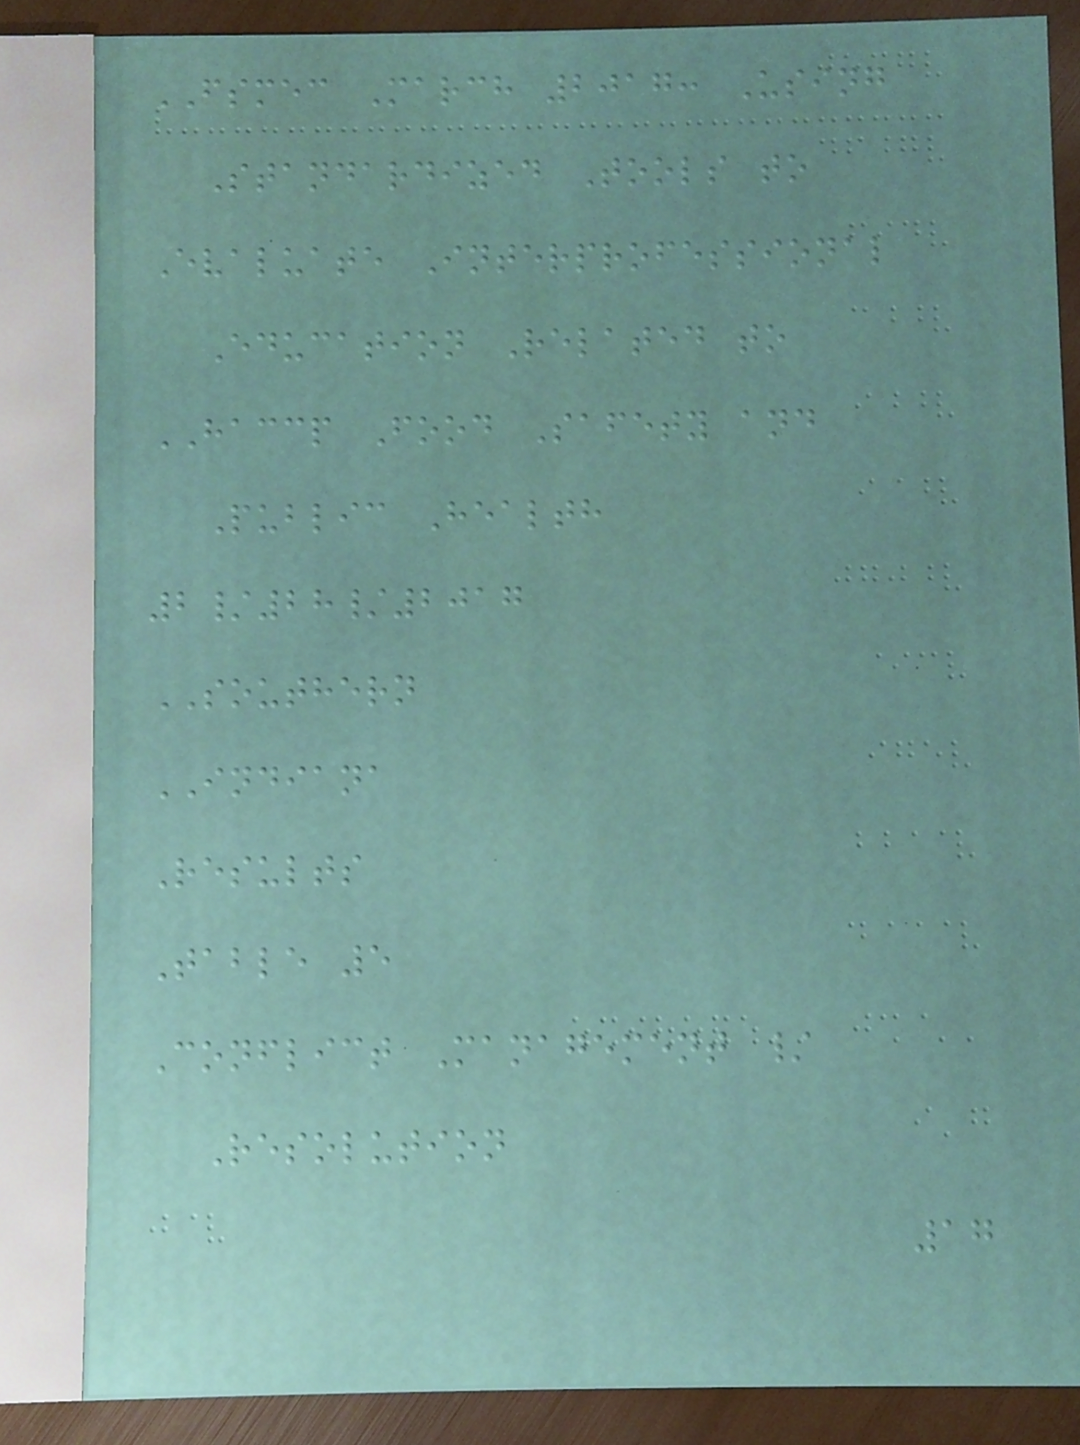FSMEC March 2017: Using
Standardized Tools to
Evaluate Interprofessional
Education Related to
HACCP Food Safety and
Public Health
2/28/2017
SOUTHERN
INDIANA
Results
Table 5
Conflict Management /
Resolution
17
